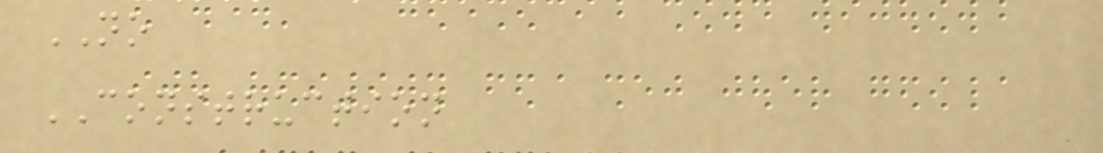NO
CONSTRUCTION
